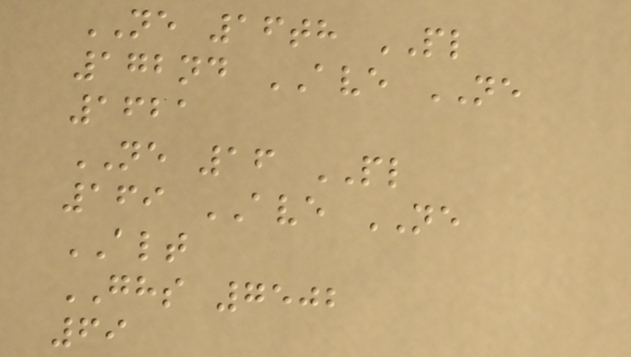NE 16th PL
172nd AVE NE
1621
NE 16 PL
169 AVE NE
ALT
GHS 7502
69
